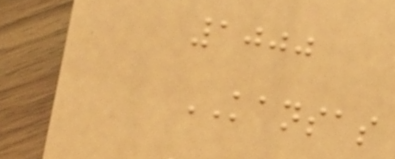1000
KANSAS
